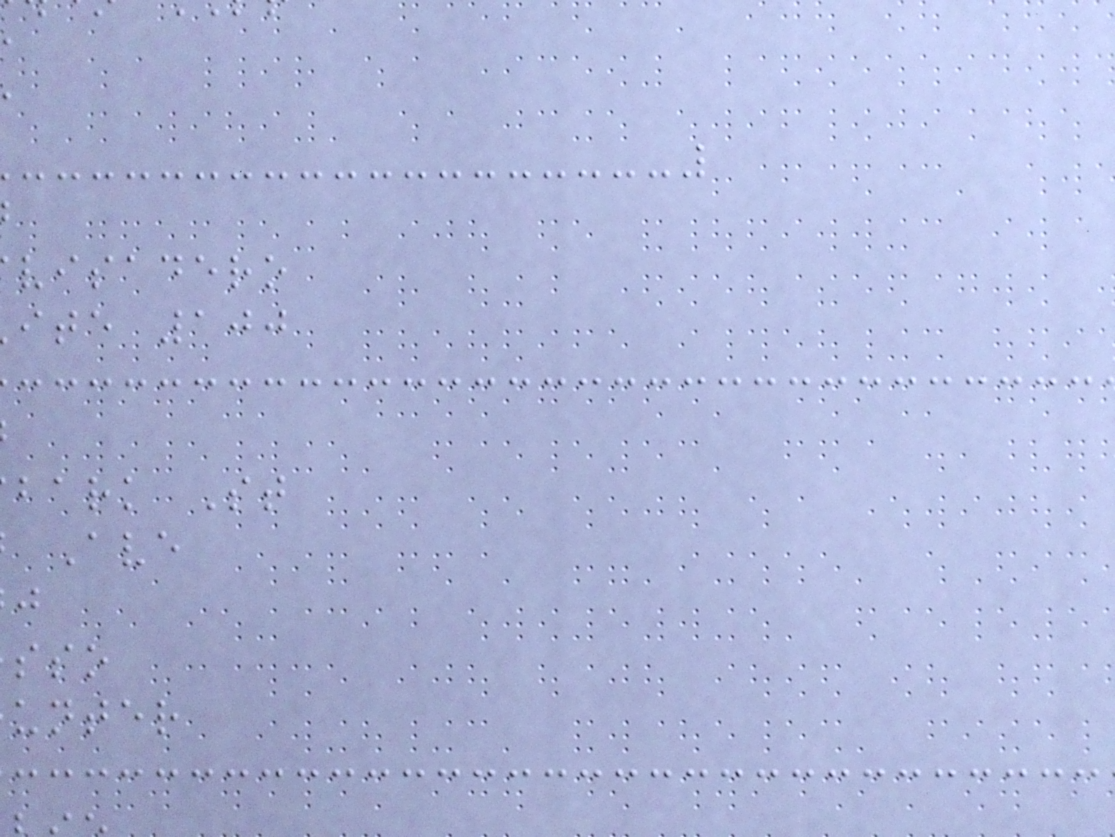visadero
ite 100
bark St
Ave
unter
